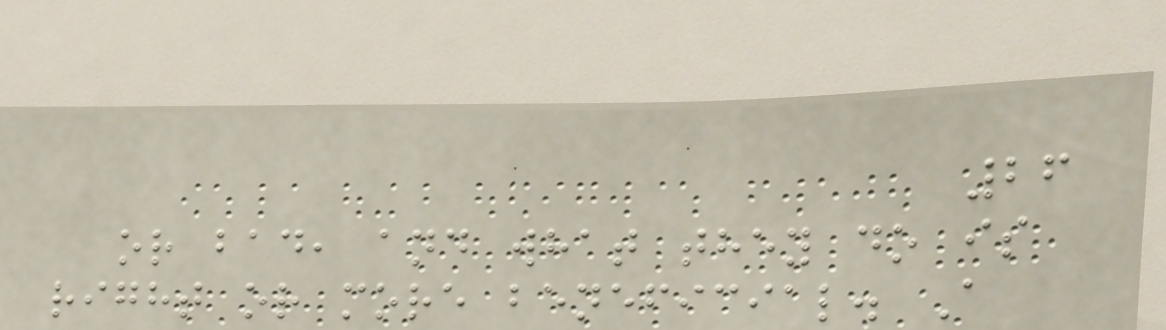26
or bad, and what they do is
right or more beneficial. A
